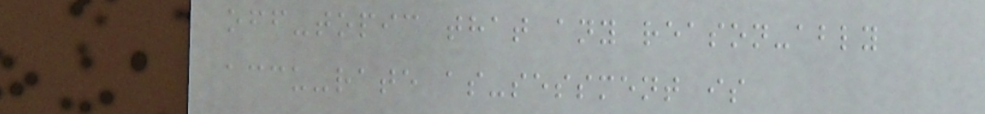off-topic that any reason-ably
accu-rate as-sessment is
